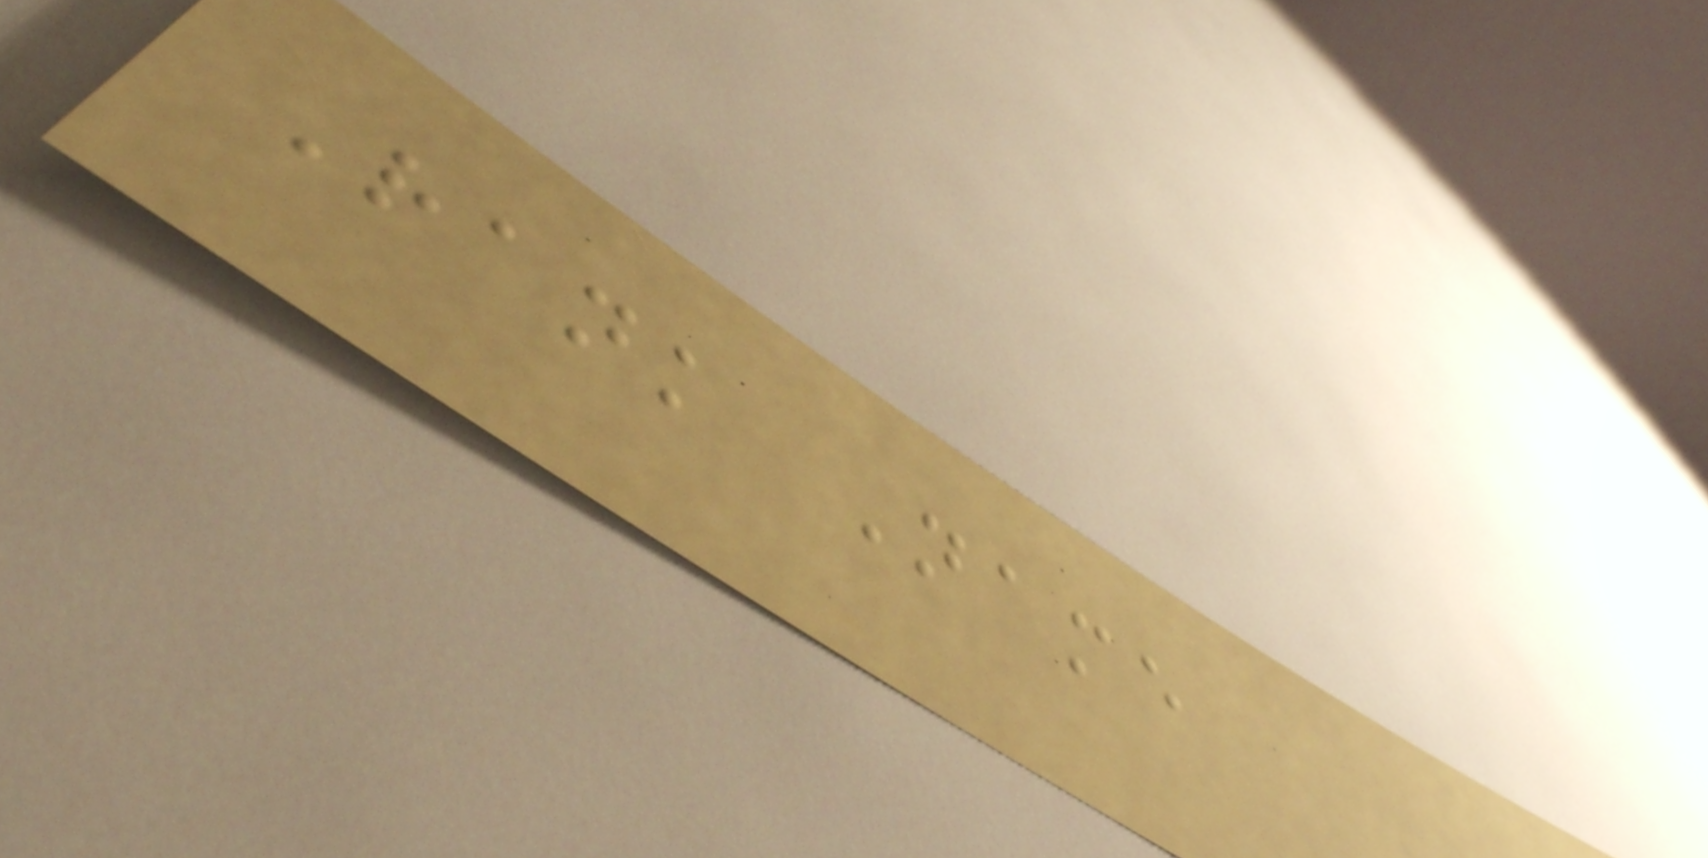Rank Name
